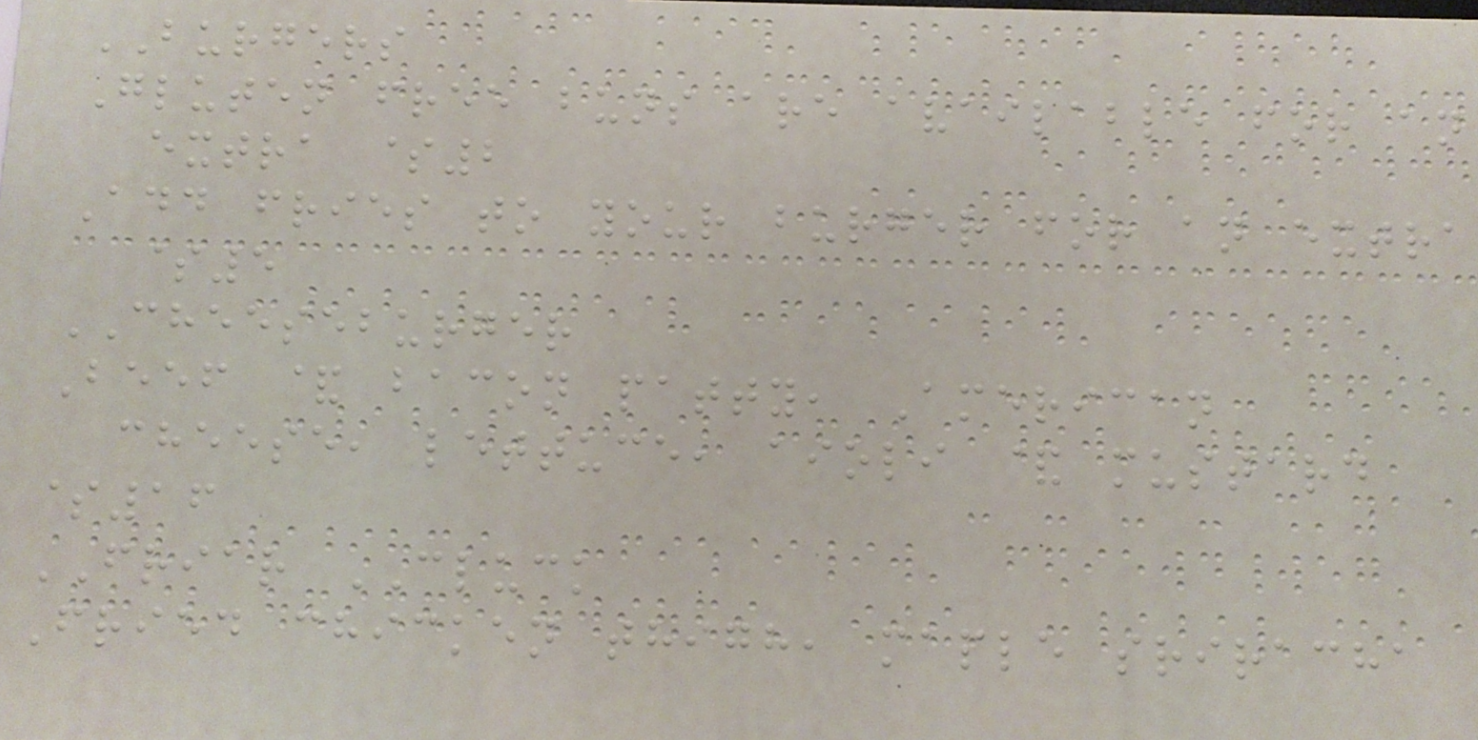BURGERS
Gluten free buns are available for an
extra $2
Add fries to your burger for an extra
$5
CHEESEBURGER
Beef & bacon patty, American
cheese, lettuce, aioli & mustard
$16
FRIAR CLUCK
Fried chicken thigh, maple sriracha
